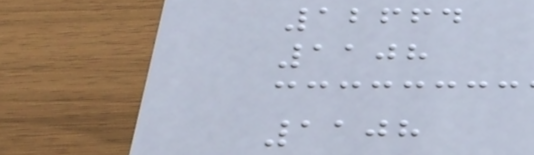12664
1108
1108
